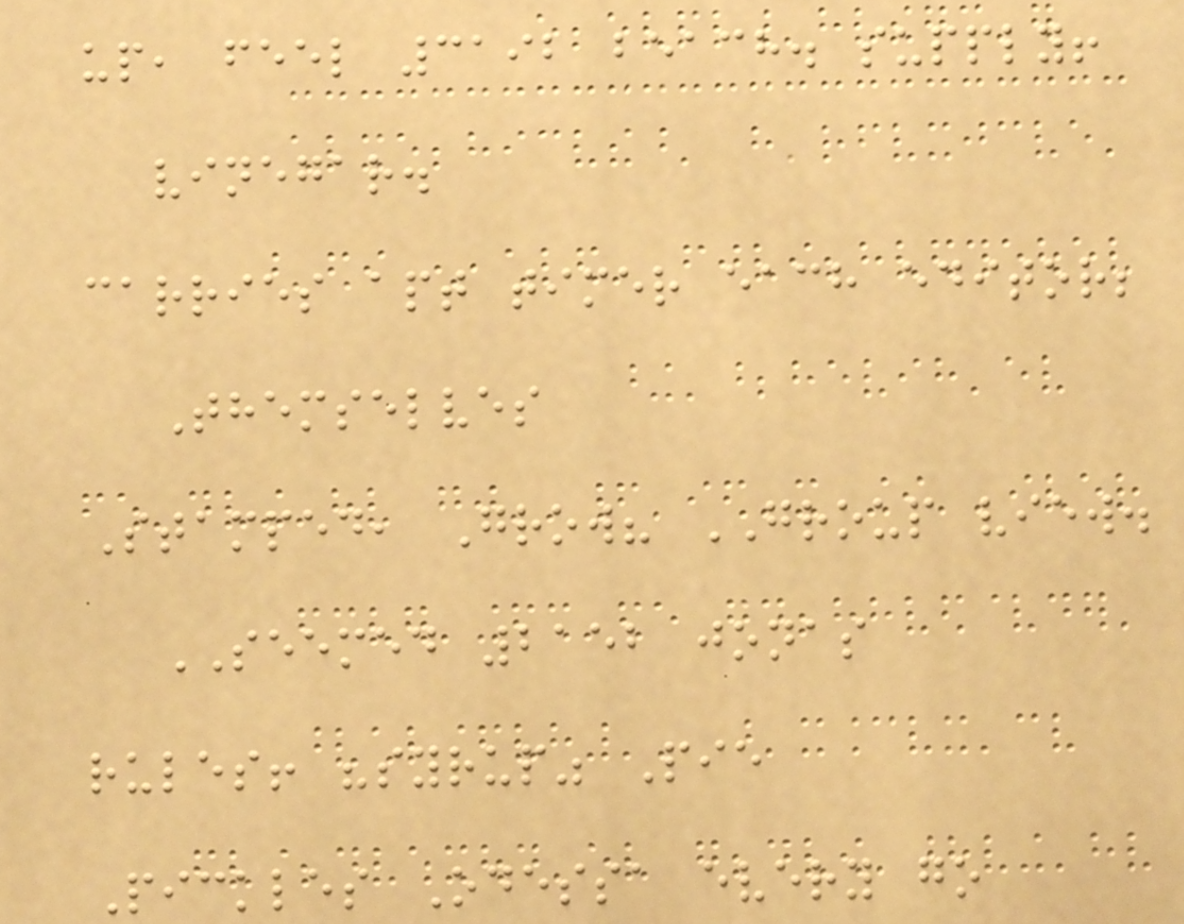up, feel 3192 beach. supply!
vinegar.
carries apt timer each editor;
Themselves
Stamped, Grow? GROUP view.
SEEMED 2152 jonas
rules! "syrup" Pie
Pickles Odessa every go
